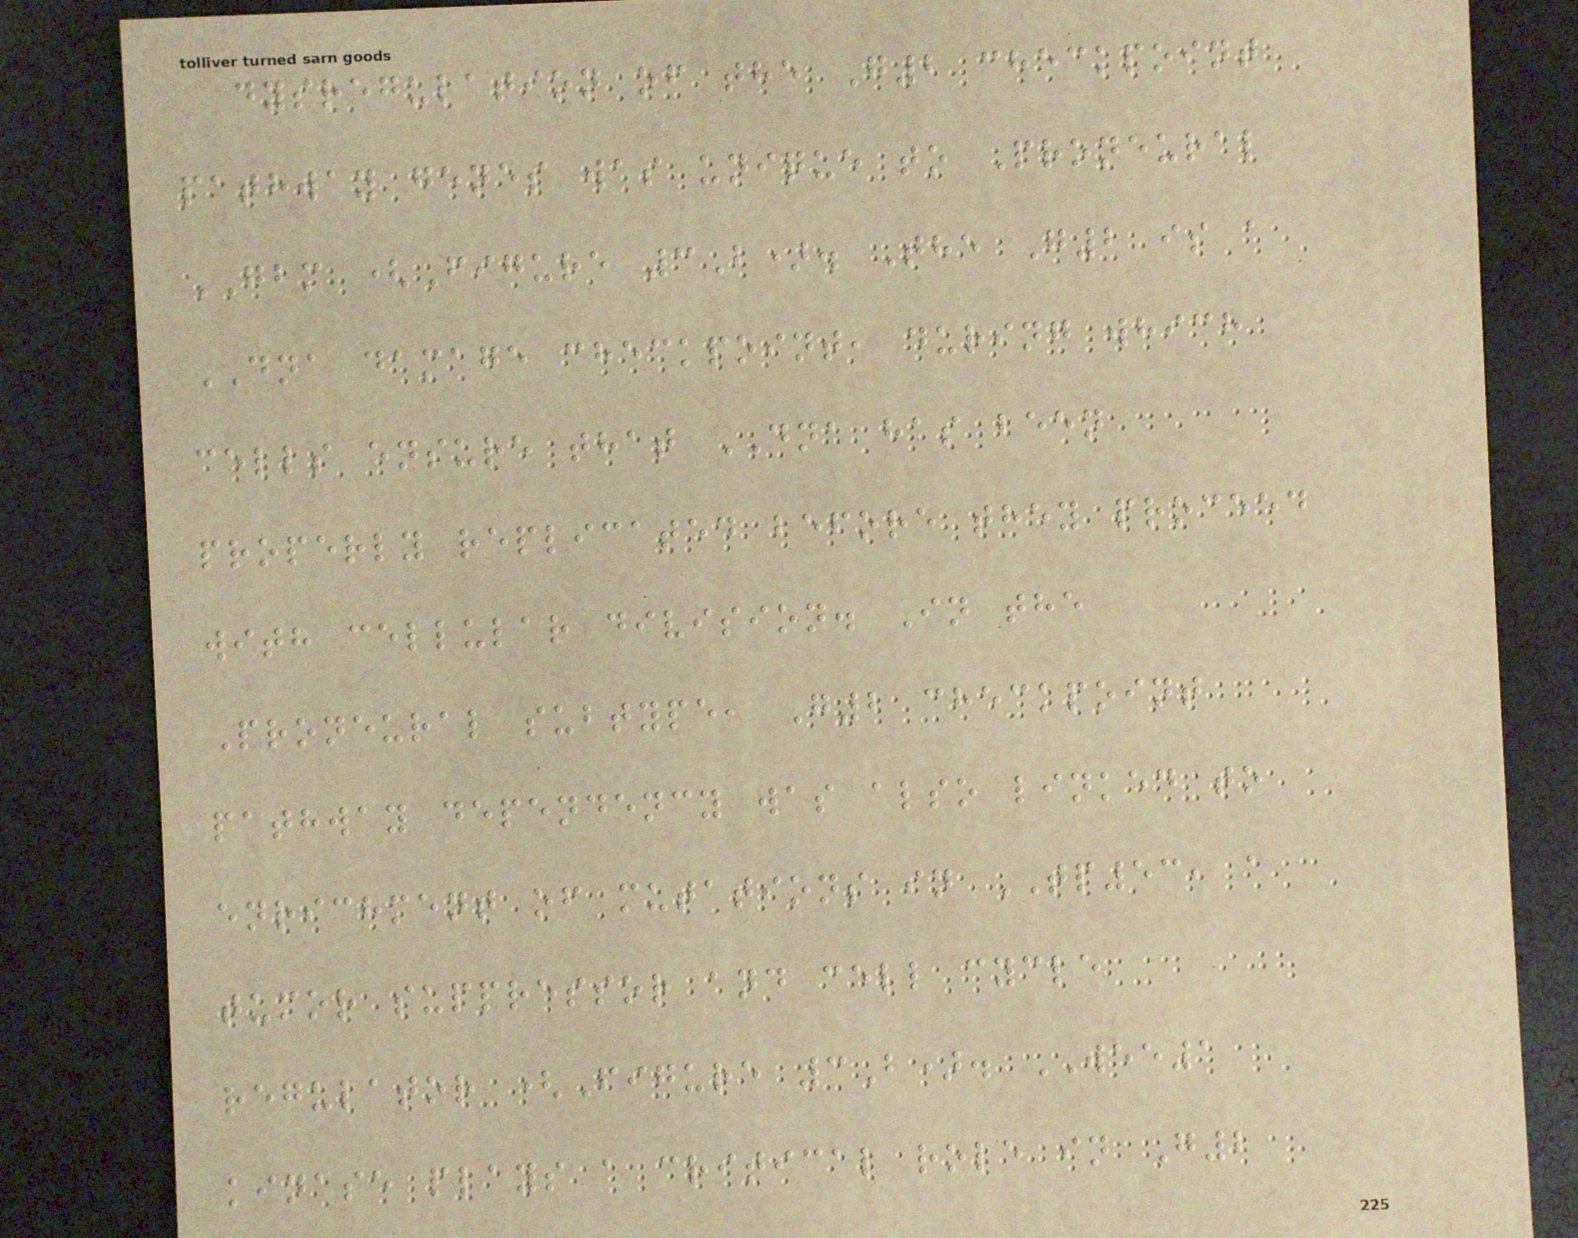dysregulation of the G2 checkpoint
pathway genes was unique to Proneural
GBM (Figure 3B). The G2 is a
DNA damage checkpoint, during which
cells ensure that DNA has been
properly replicated before they proceed
with cellular division. In the
Proneural subtype, G2 checkpoint
pathway dependency was also linked to
enrichment of mutations in TP53, a
tumor suppressor and cell cycle
regulator (Figure 3B). WEE1
kinase plays a critical role in G2
